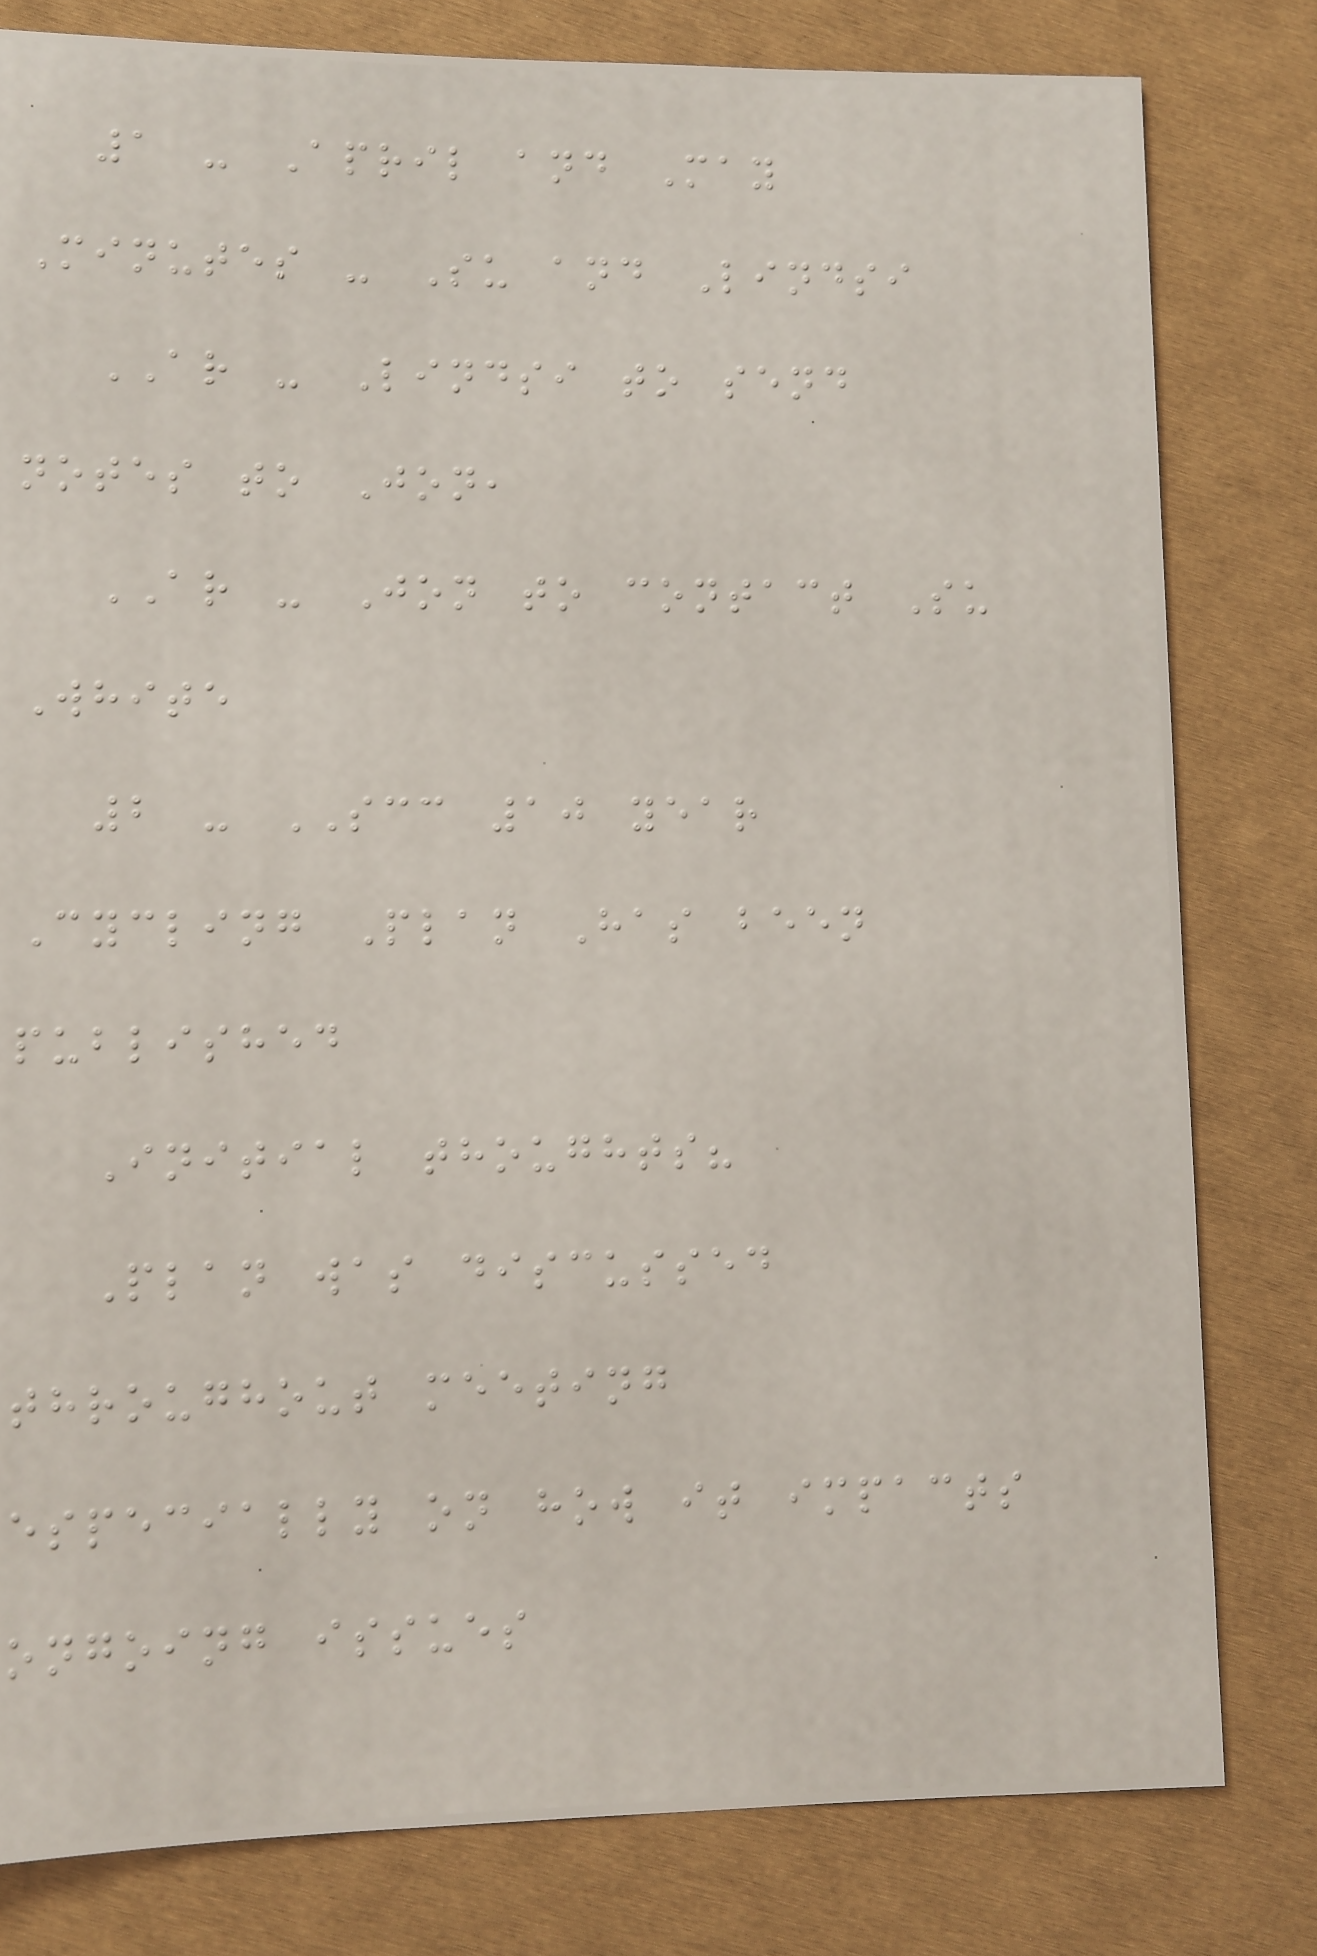1 - April and May
Minutes - Su and Lindsi
AR - Lindsi to send
notes to Jon,
AR - Jon to contact Su
White
2 - SCC 10 year
Cycling Plan Has been
published
Initial thoughts?
Plan was discussed
throughout meeting
especially on how it impacts
ongoing issues
